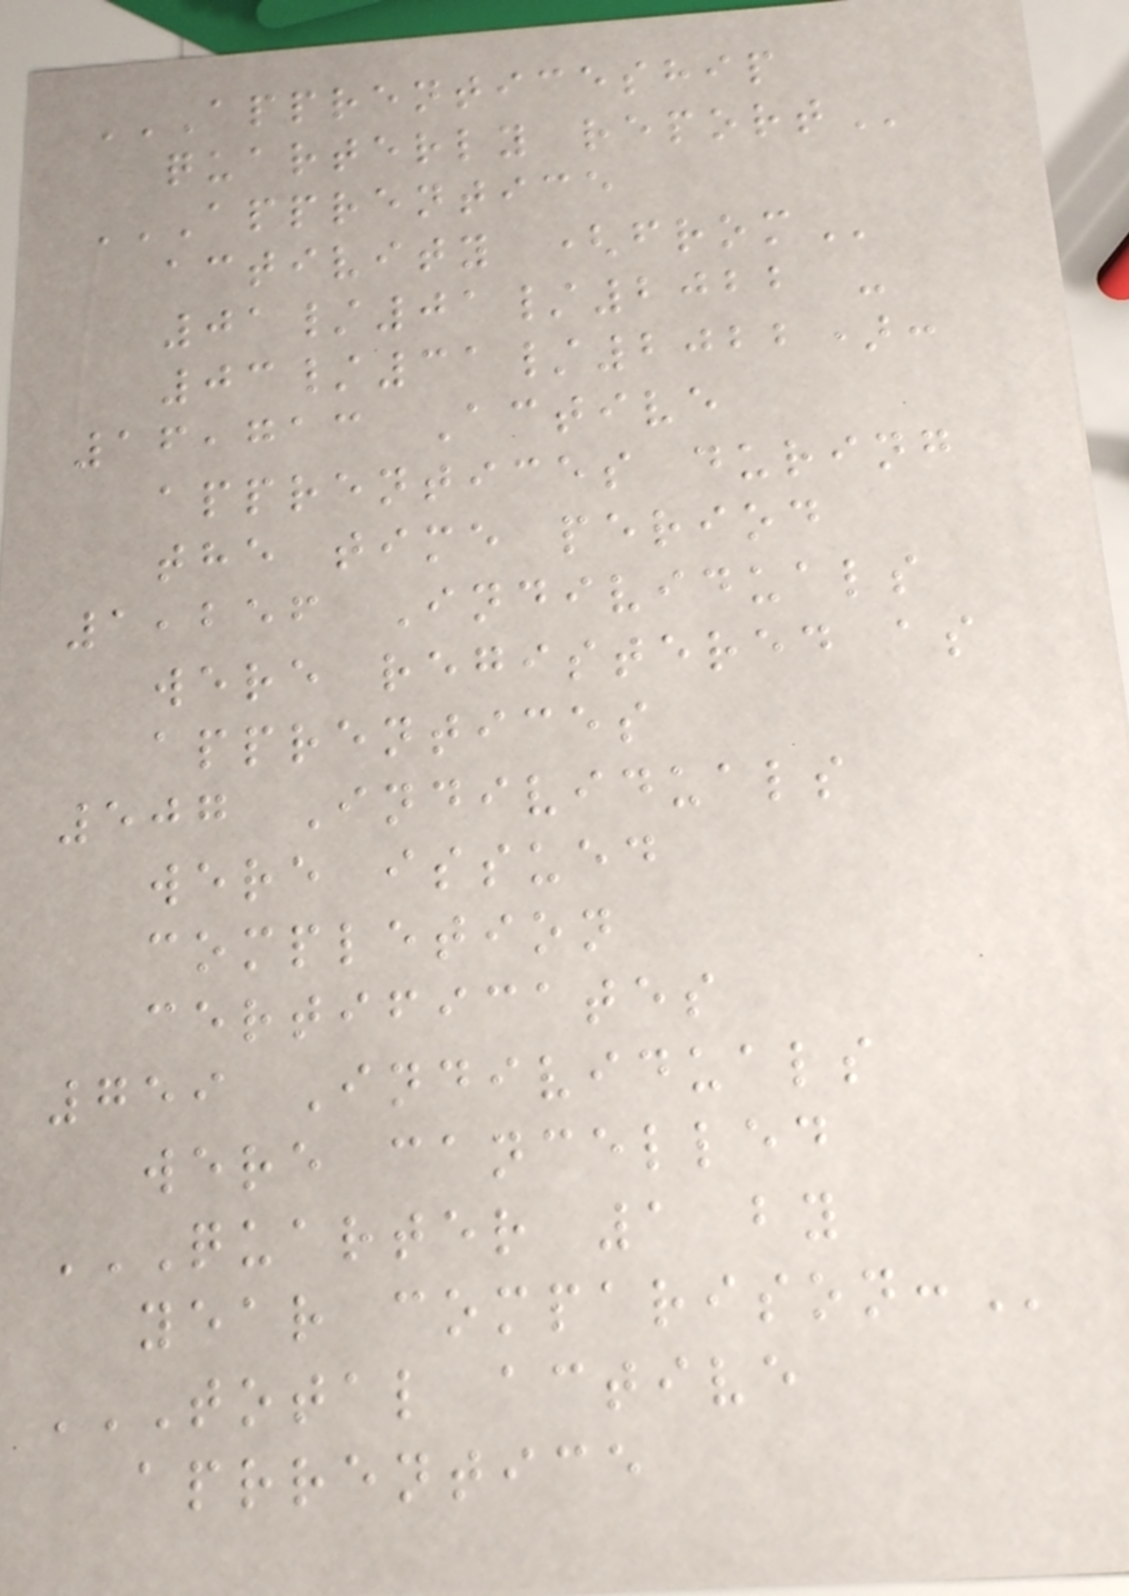APPRENTICESHIP
QUARTERLY REPORT
APPRENTICE
ACTIVITY (FROM
01/01/2022 -
03/31/2022):
16,713 Active
apprentices during
the time period
1,256 Individuals
were registered as
apprentices
507 Individuals
were issued
completion
certificates
759 Individuals
were cancelled
QUARTER 1 BY
YEAR COMPARISON:
TOTAL ACTIVE
APRRENTICE
